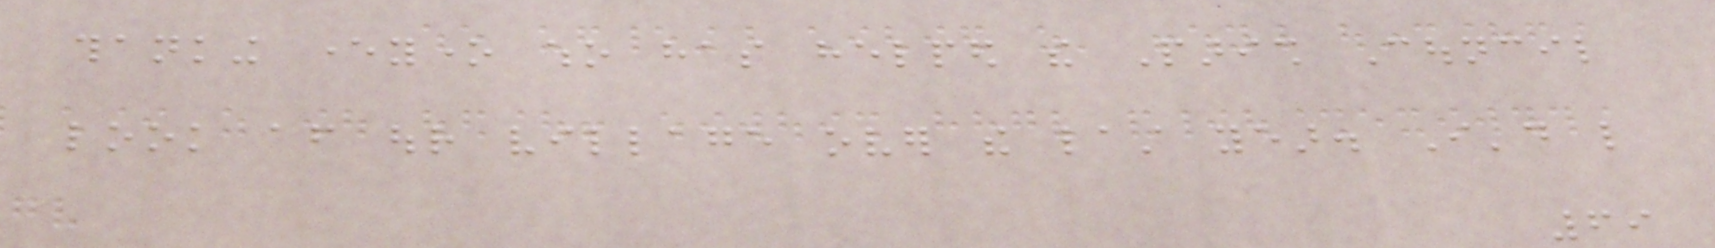thanking everyone who has helped the Parish Council
look after our village over the last year. I'd like
69
